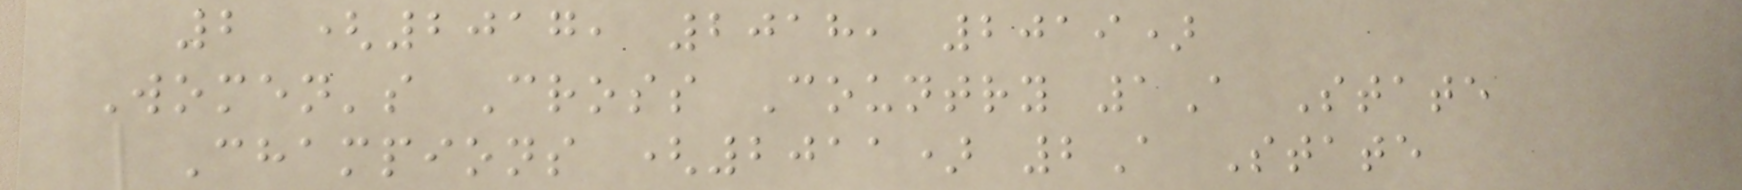2 (2017, 2018, 2019)
Women's Cross Country 1A State
Champions (2011) 2A State
